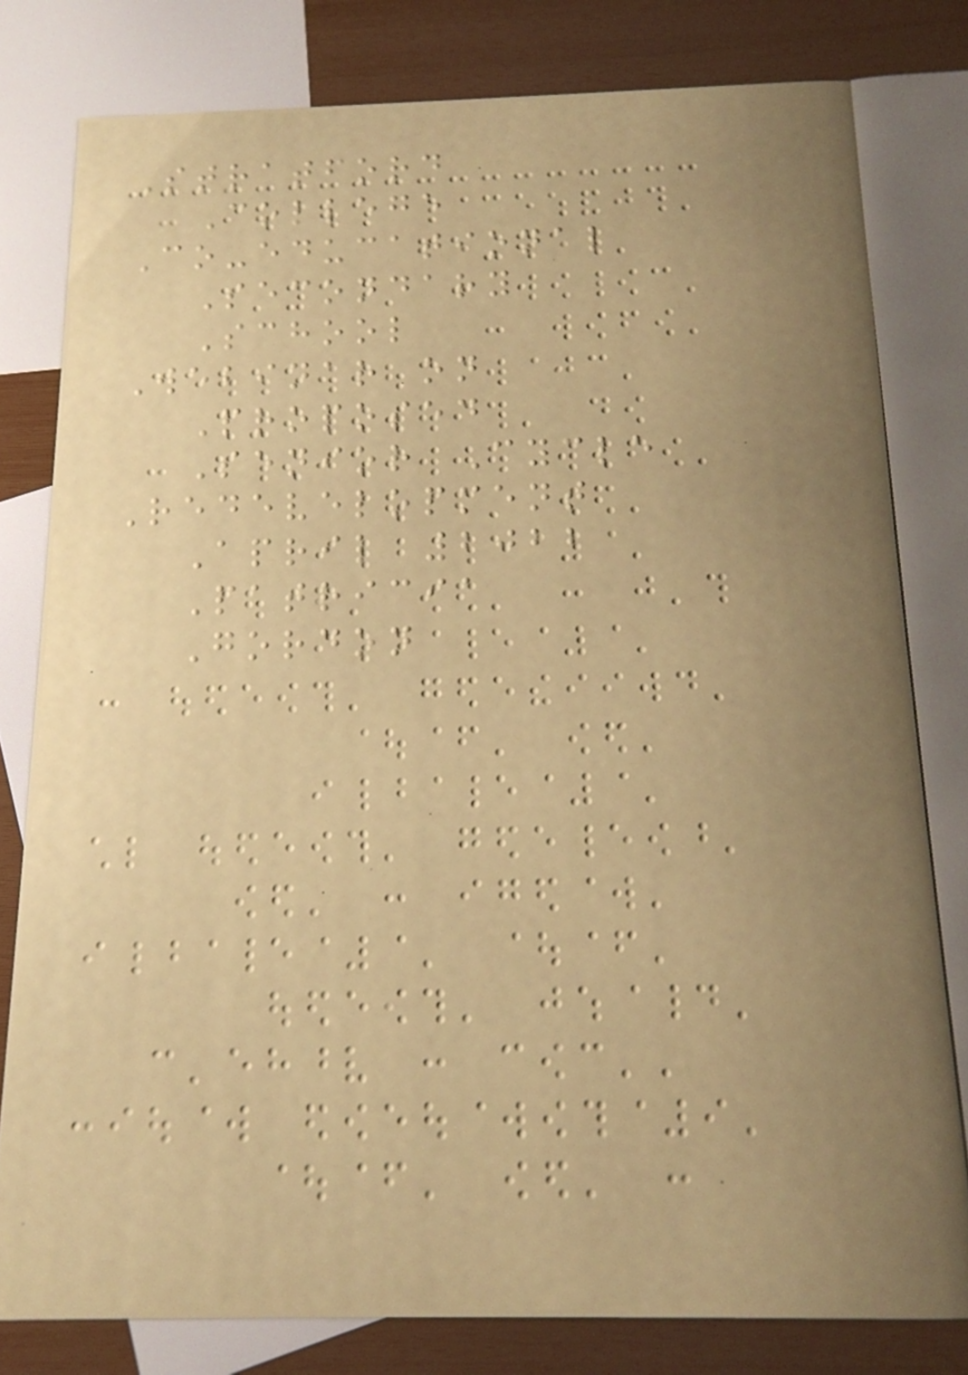Stratford
College
Co-educational
Secondary
School
Webinar on
Proposed
Senior Cycle
Redevelopment
April 2022
Patricia
Gordon
